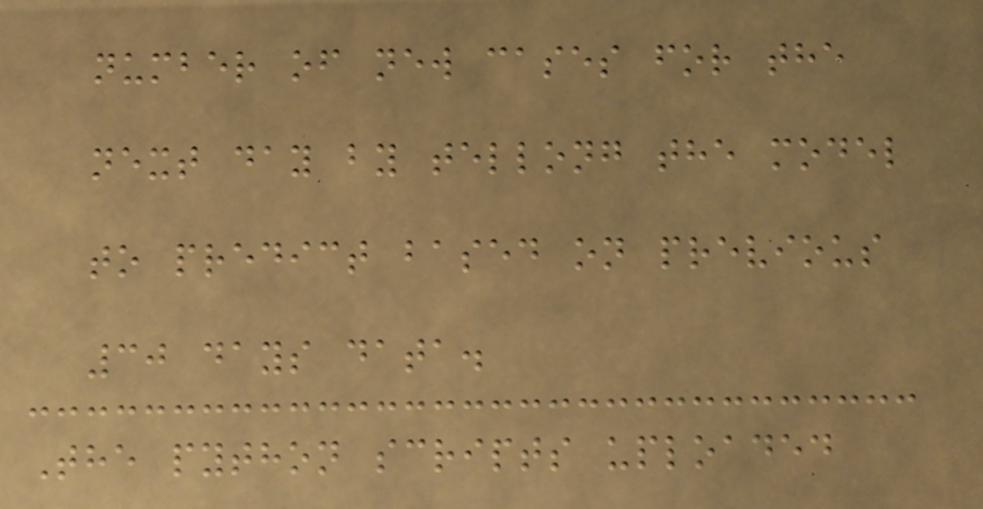number of new cases for the
next day by tellong the model
to predict based on previous
30 days data.
The python scripts uploaded
